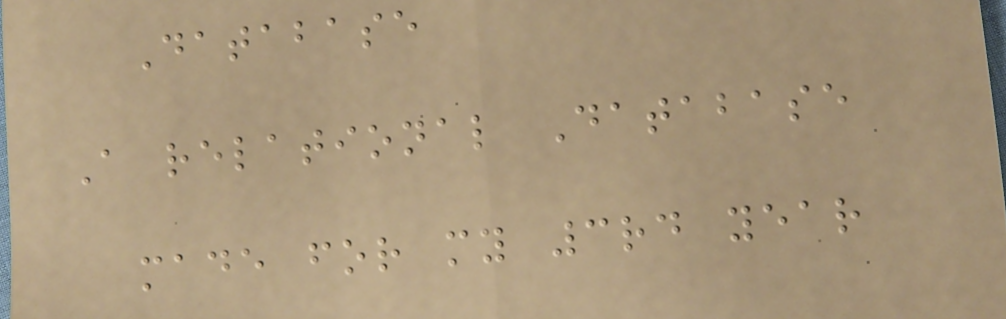Database
A relational Database
made for my 3rd year
